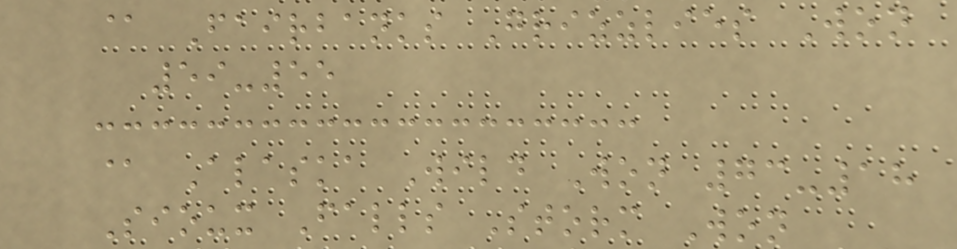@ Fairbanks Grizzlies Won
59-55
@ Alaska Wild Won 73-18
Sioux Falls Storm Won
